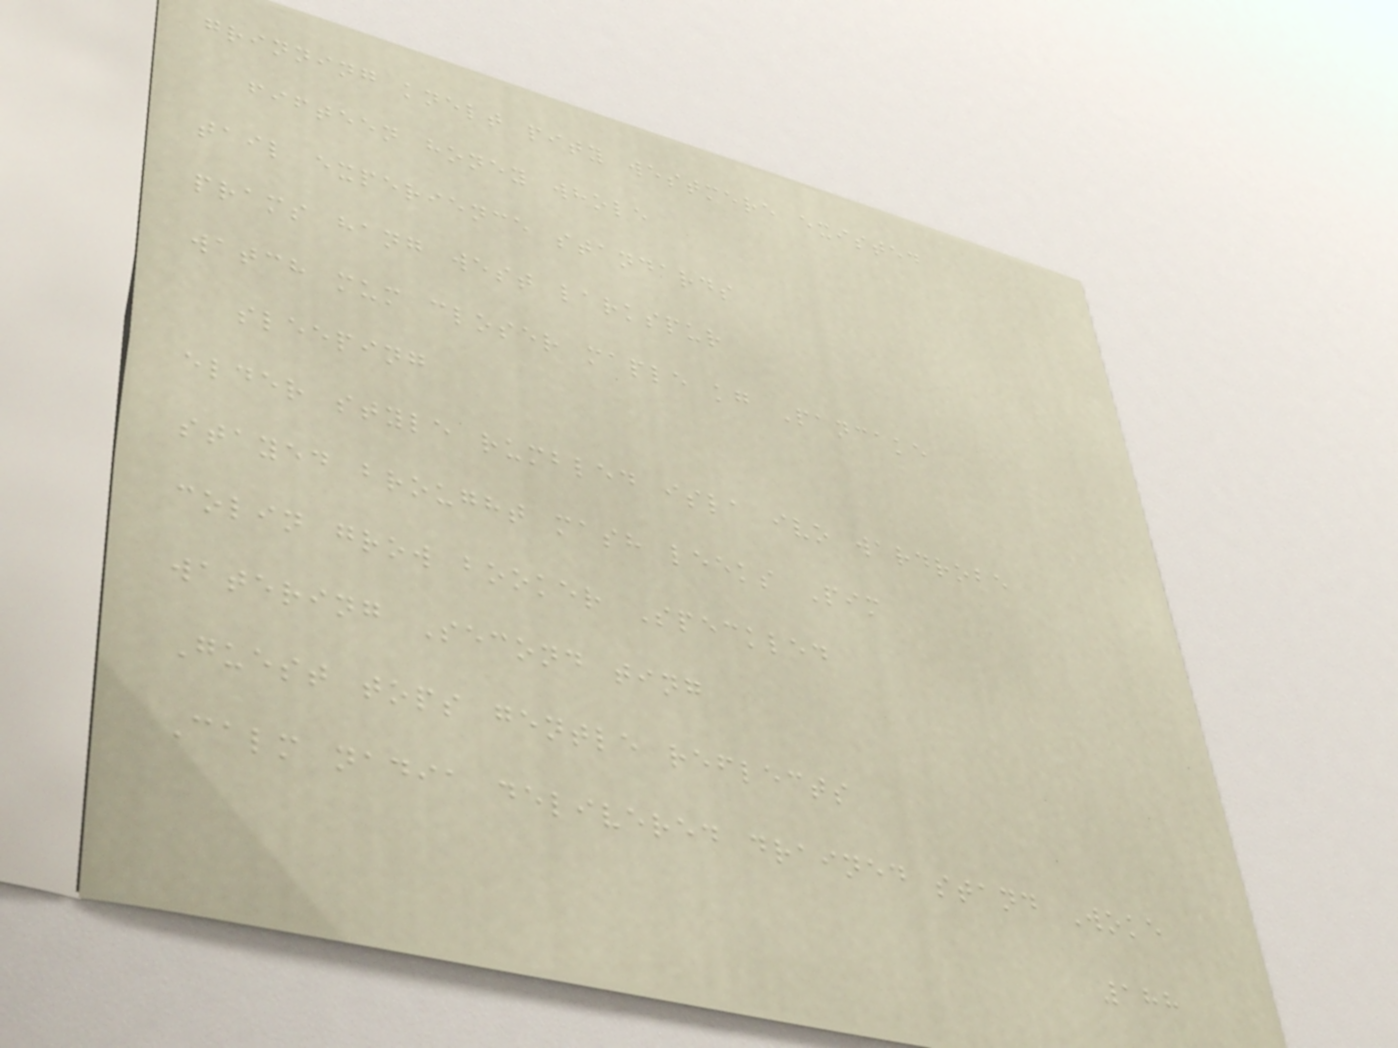grinning knelt pity westmere existed
fifteen honey whole
tail experience standards
prams hang west larkspur
watch mum closer maple kg Pancake
sleeping
elder style rumbled isla ivo wardrobe
stayed brought mash leeks Pim
colin grow booker Speckled
watering Second ting
Guest tops gentle reflects
Calm nadia delivered drained stand Woke
188
